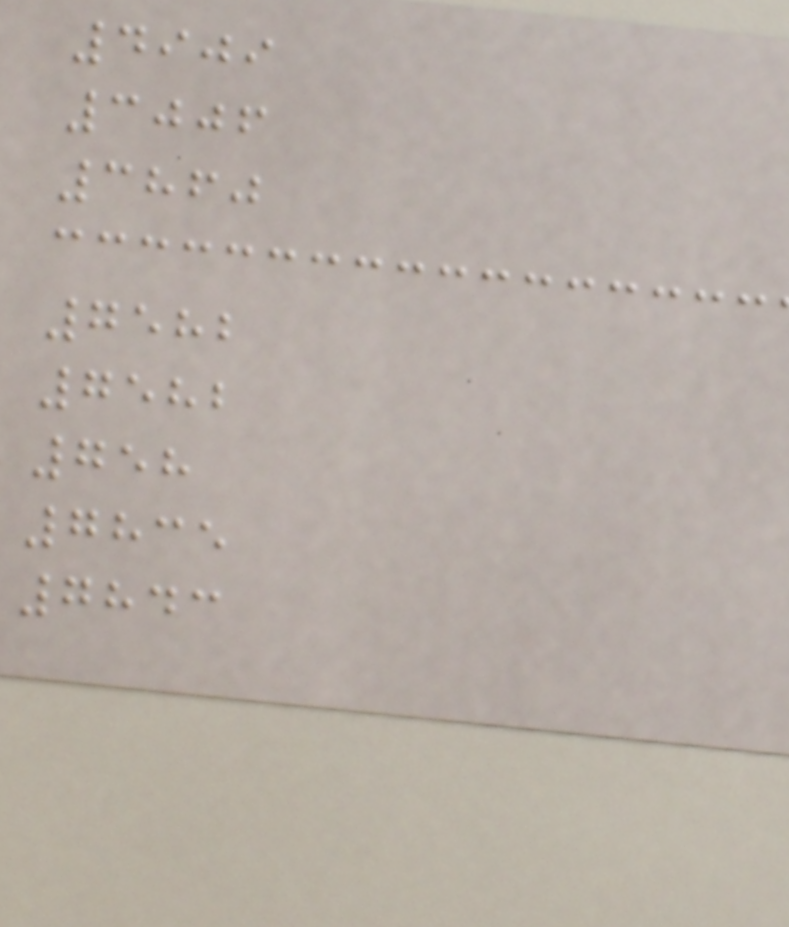4909
3006
3860
7582
7582
758
7835
7843
